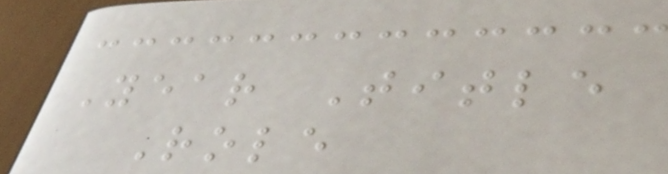Year Title
Role
